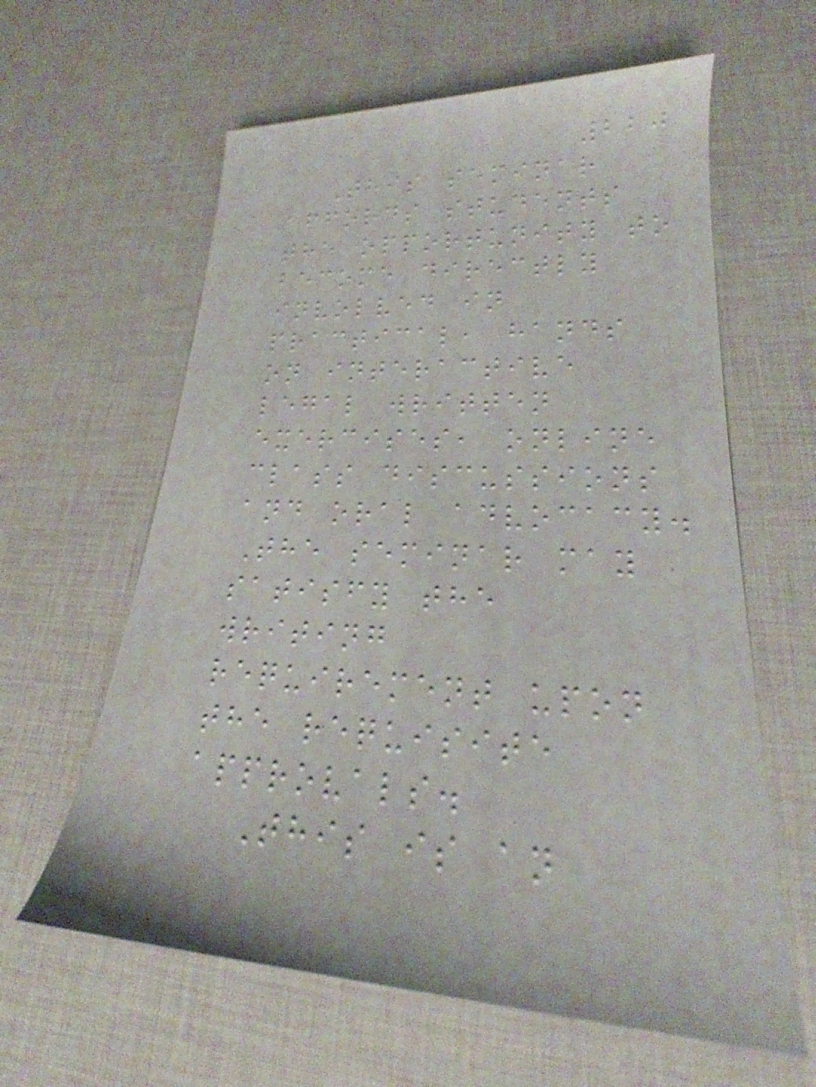220
This seminar
affords students
the opportunity to
become directly
involved in
practical, hands
on interactive
legal written
exercises, online
class discussions
and oral advocacy.
The seminar may
satisfy the
writing
requirement upon
the requisite
approvals.
This is an
